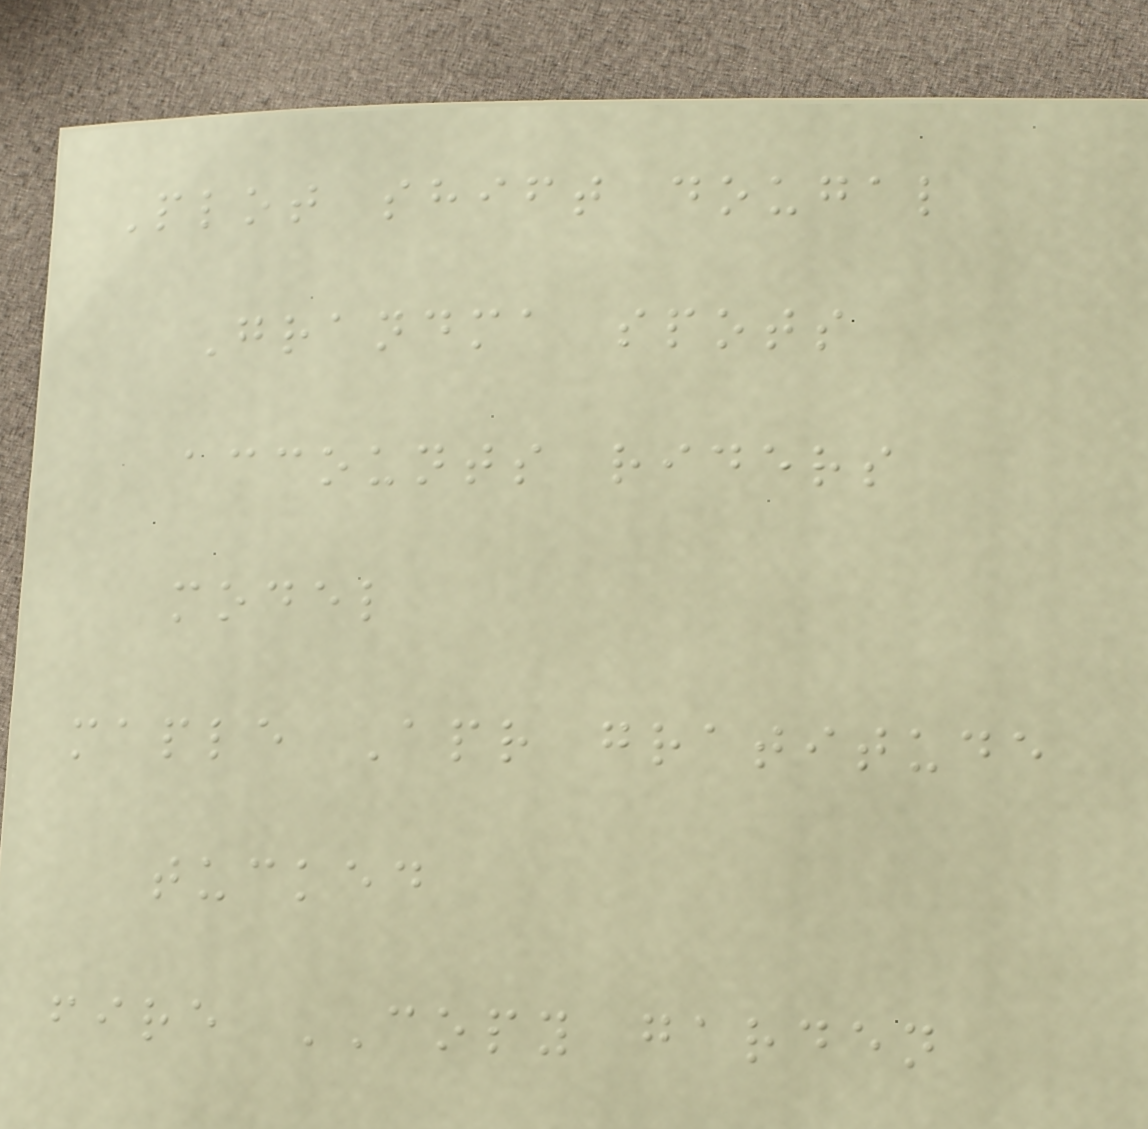Plot shift dougal
Grandma spots
accounts riders
model
maple Apr gratitude
tucked
fire COPY garden
